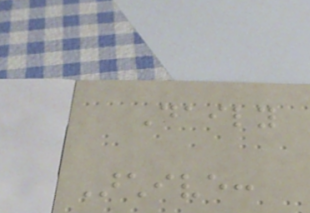Daily
Archive:
